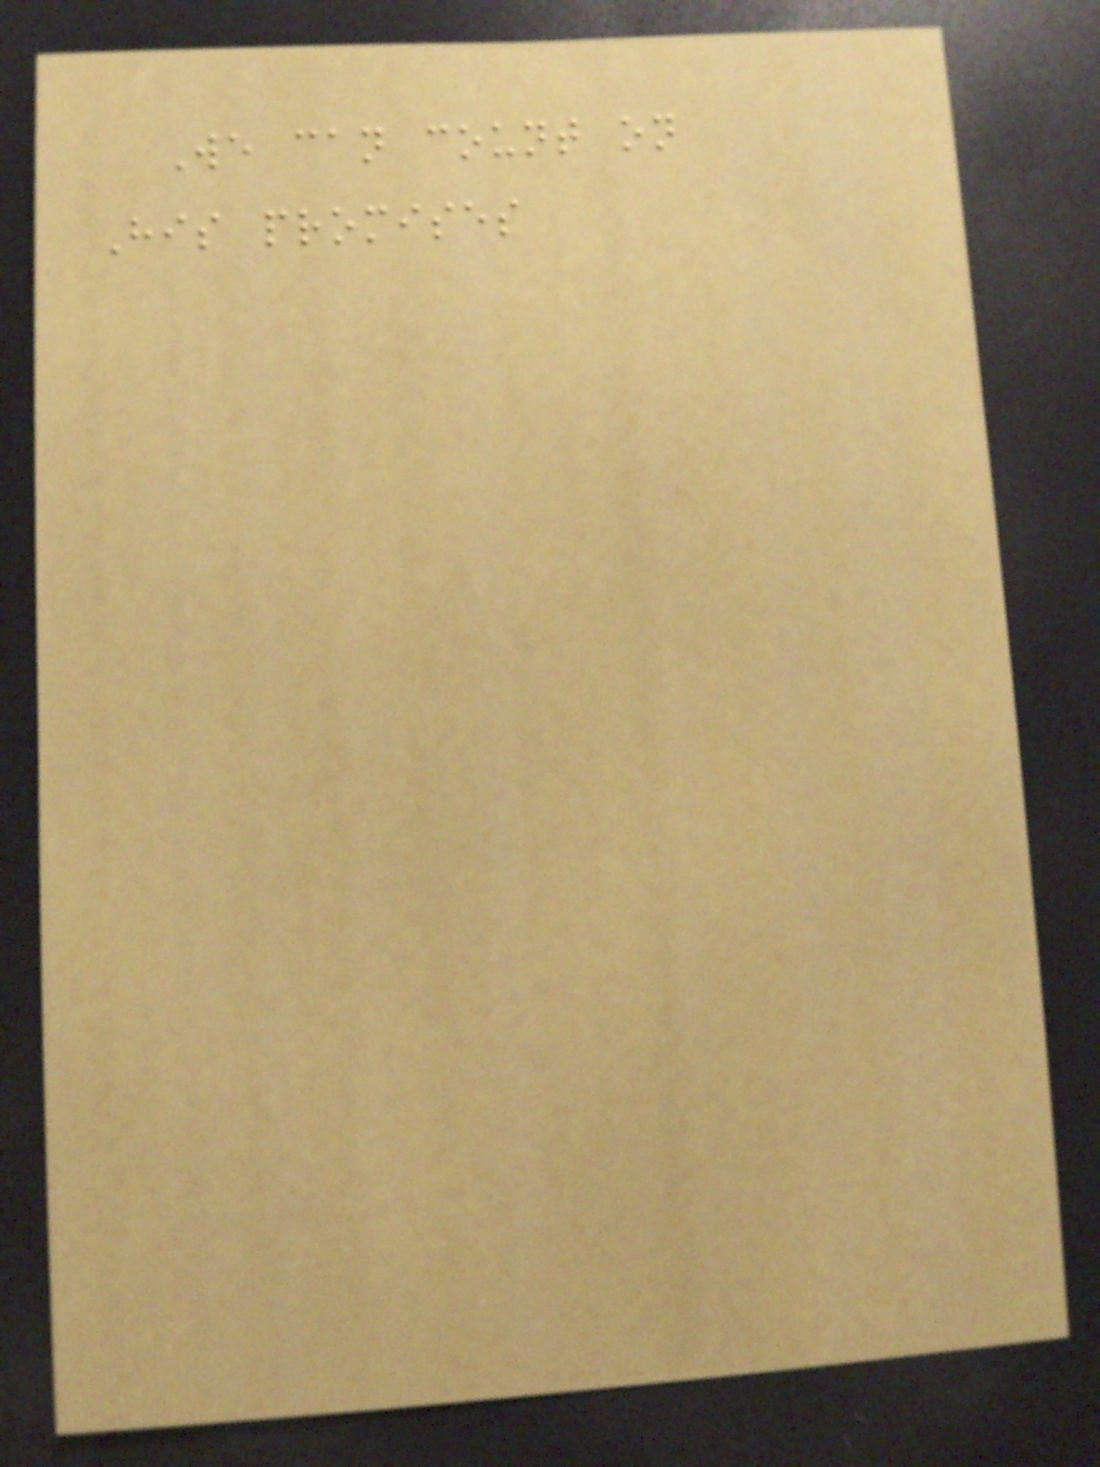We can count on
His promises
